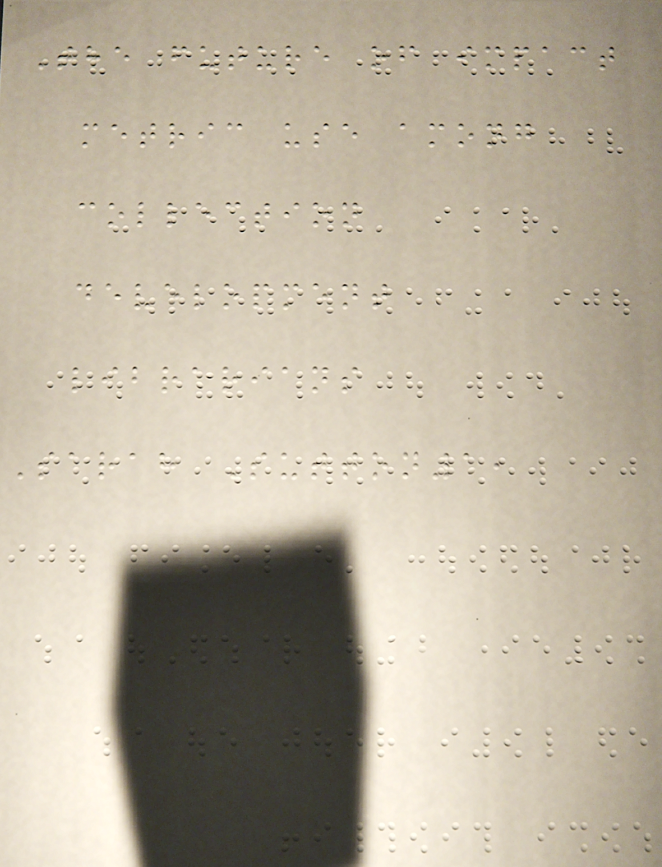The future of impact
metric use among
collection
development
librarians
Sarah Sutton1,
